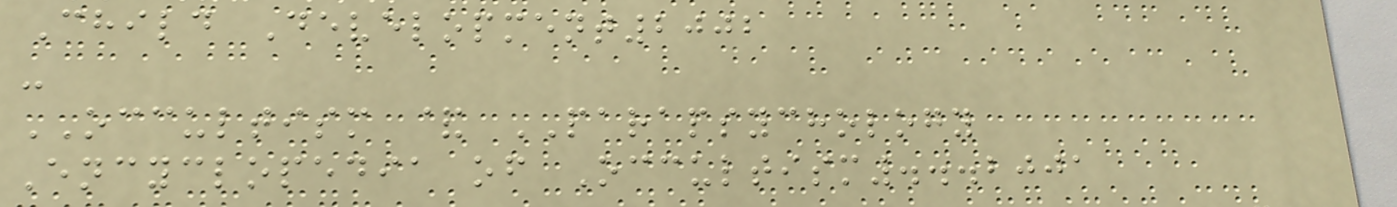Child Development2002
-
OCCULTISM & PARAPSYCHOLOGY
Encyclopedia of Occultism...2001
